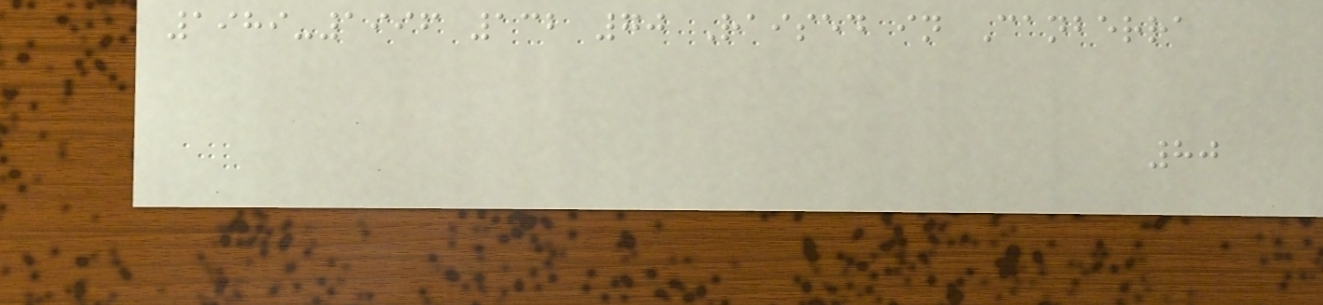1989-1996 132 70 Raised in Canberra
80
